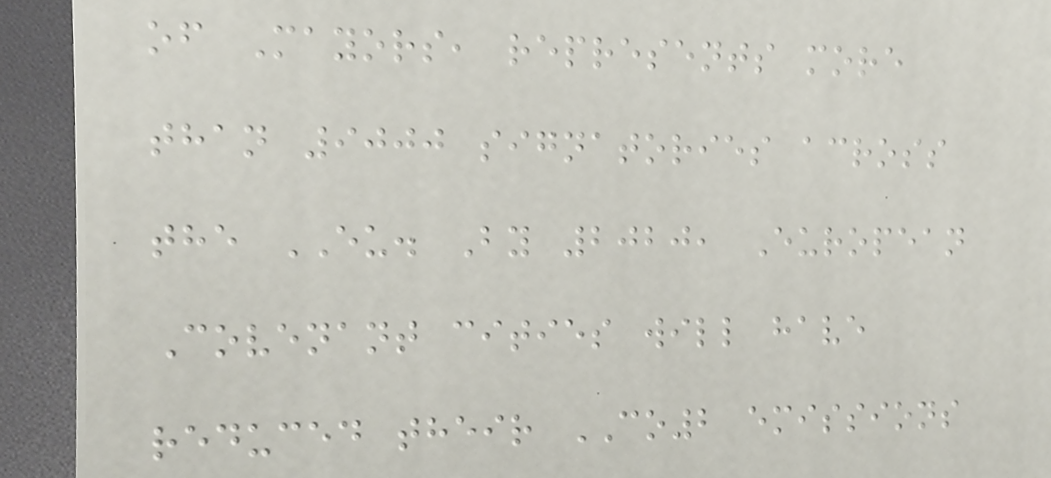of Mayors, represents more
than 9000 signatories across
the EU. By 2020, European
Covenant cities will have
reduced their CO2 emissions
